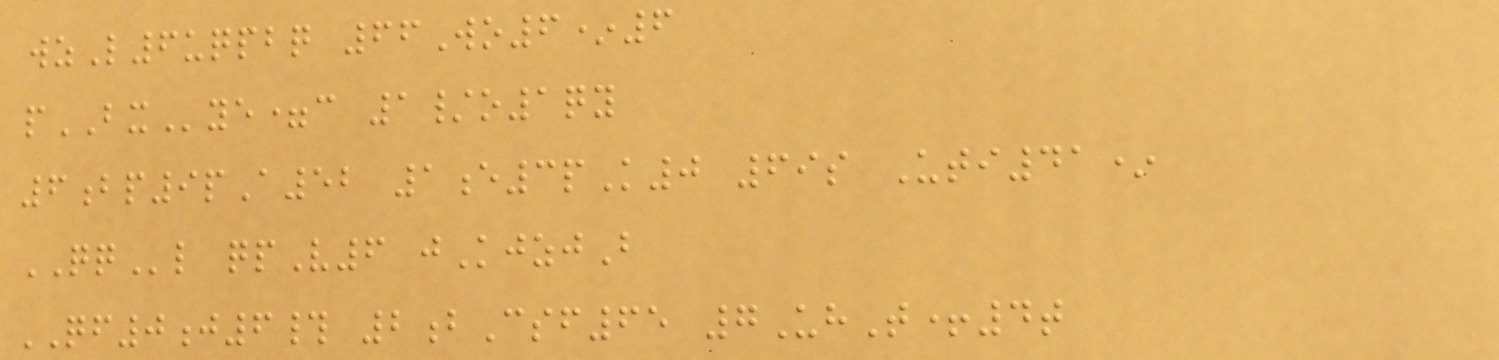wzL6uqpbq 66Wo6*6
pBXye=c 1/o1qy
6bp9pA52 1e3pK0 69s Uti41*
QQl qpV6 jKjzjB
QF0j6# 2bCsf65 7UhT+4t
